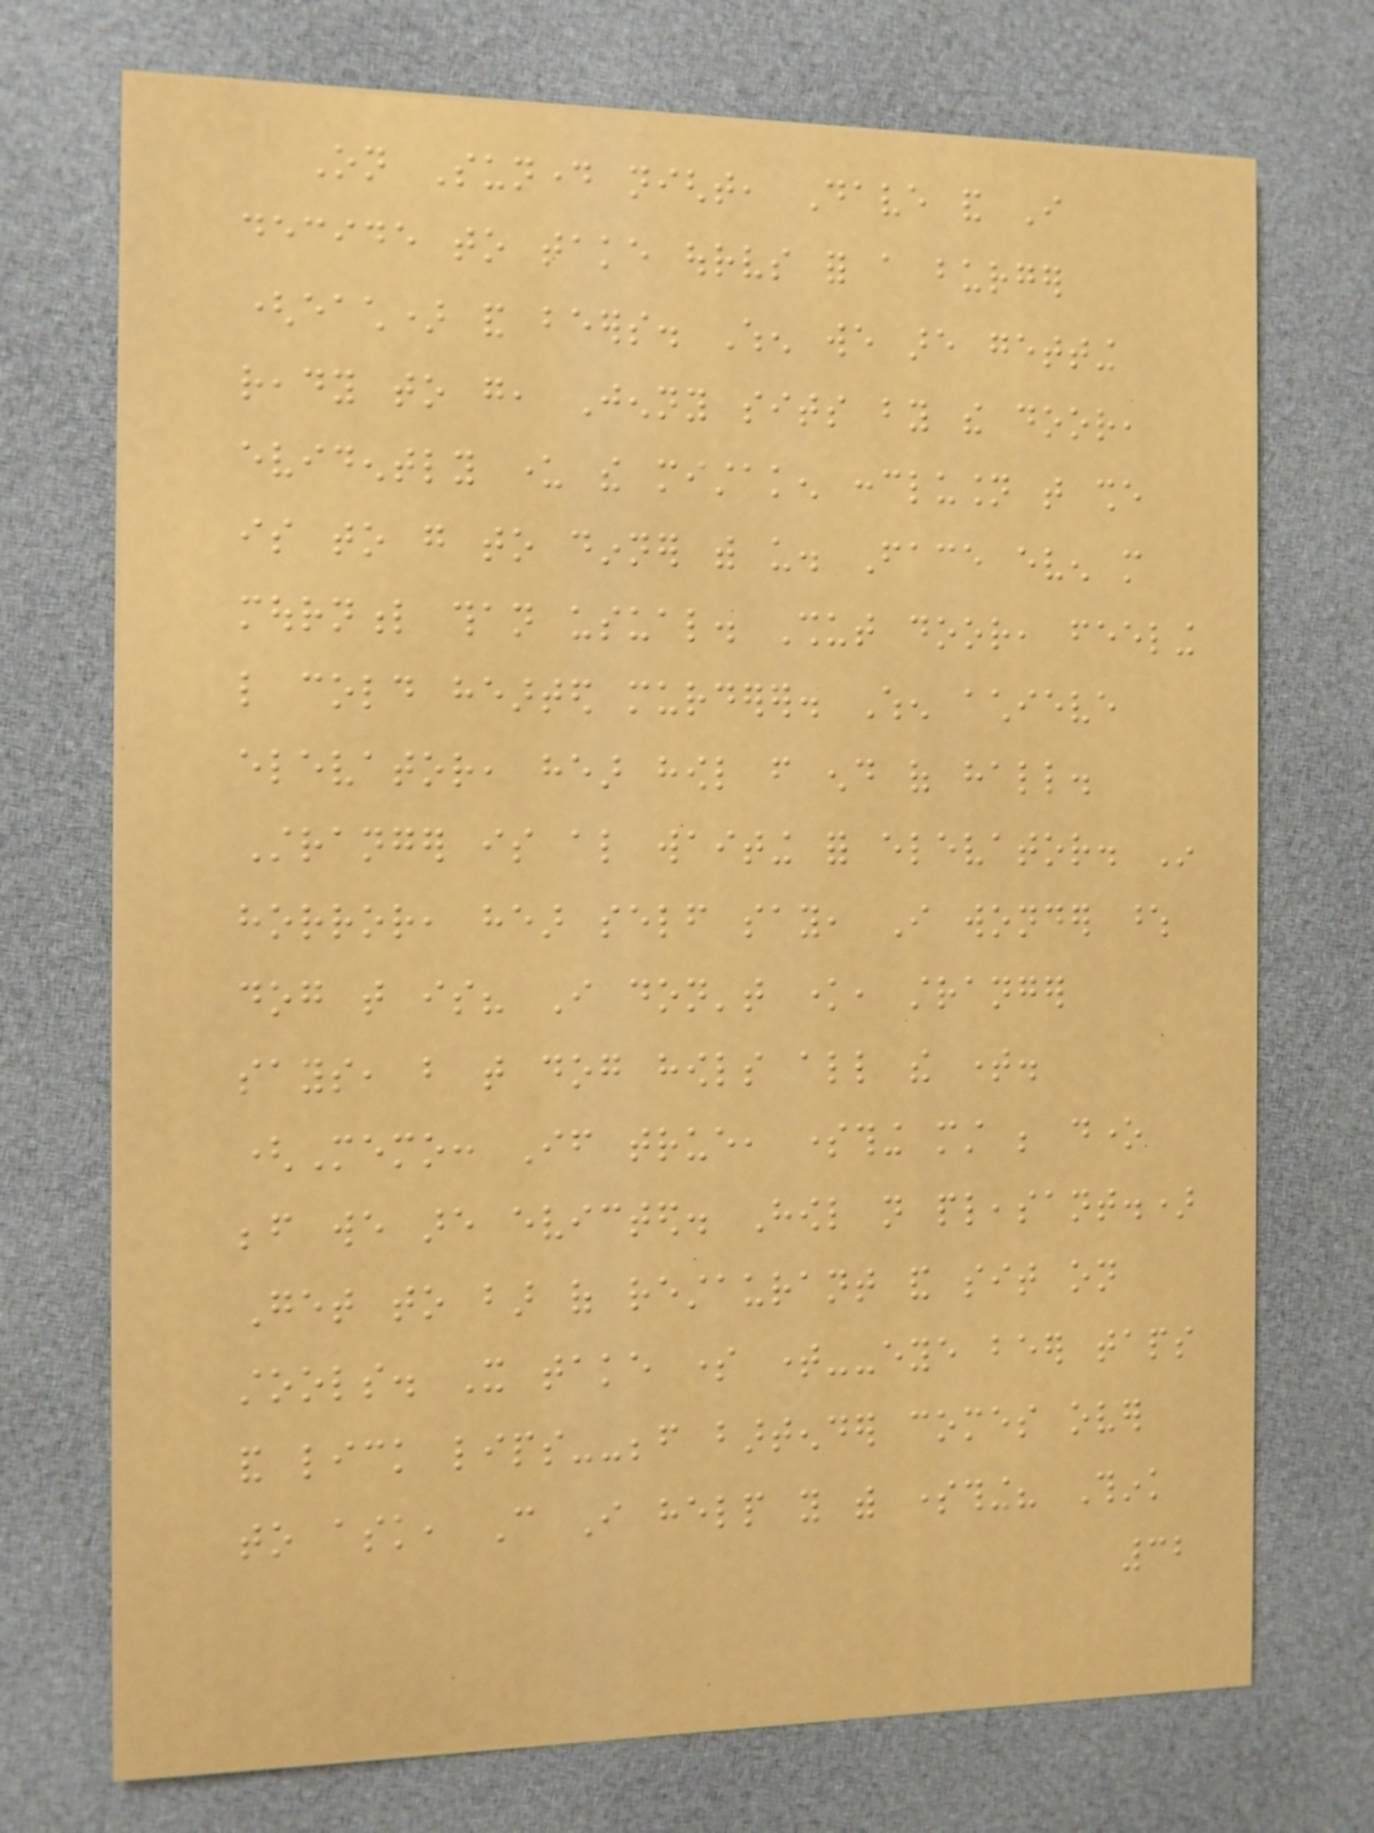On Sunday night, Dave and I
decide to take ourselves for a burger
(each) and beers. When we are getting
ready to go, Jenny sits by the door,
evidently under the mistaken conclusion that she
is to go to dinner with us. Face even more
mournful than usual. Shut door, feeling
like cold hearted murderer. When achieve
elevator, hear howl from end of hall.
Stranger is also waiting for elevator. In
horror, hear self say, I wonder whose
dog that is? I don't know, stranger
says, but that dog howls all the time.
(Memo: If true, something must be done
before we are evicted. Howl not pleasant.)
Get to bar of restaurant and sit on
stools. It take some time--eye beer taps
and lick lips--before bartender comes over
to ask, Can I help you with something? Think
32
